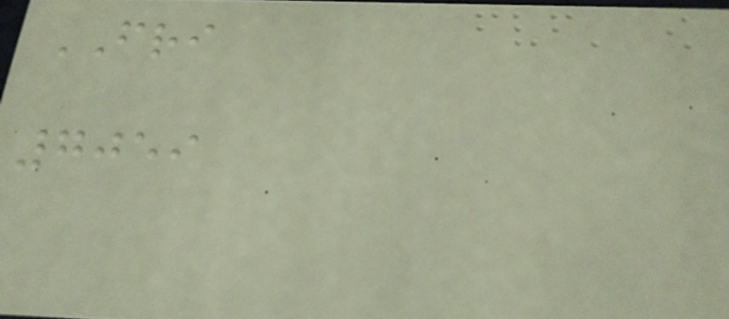FRI
7059
